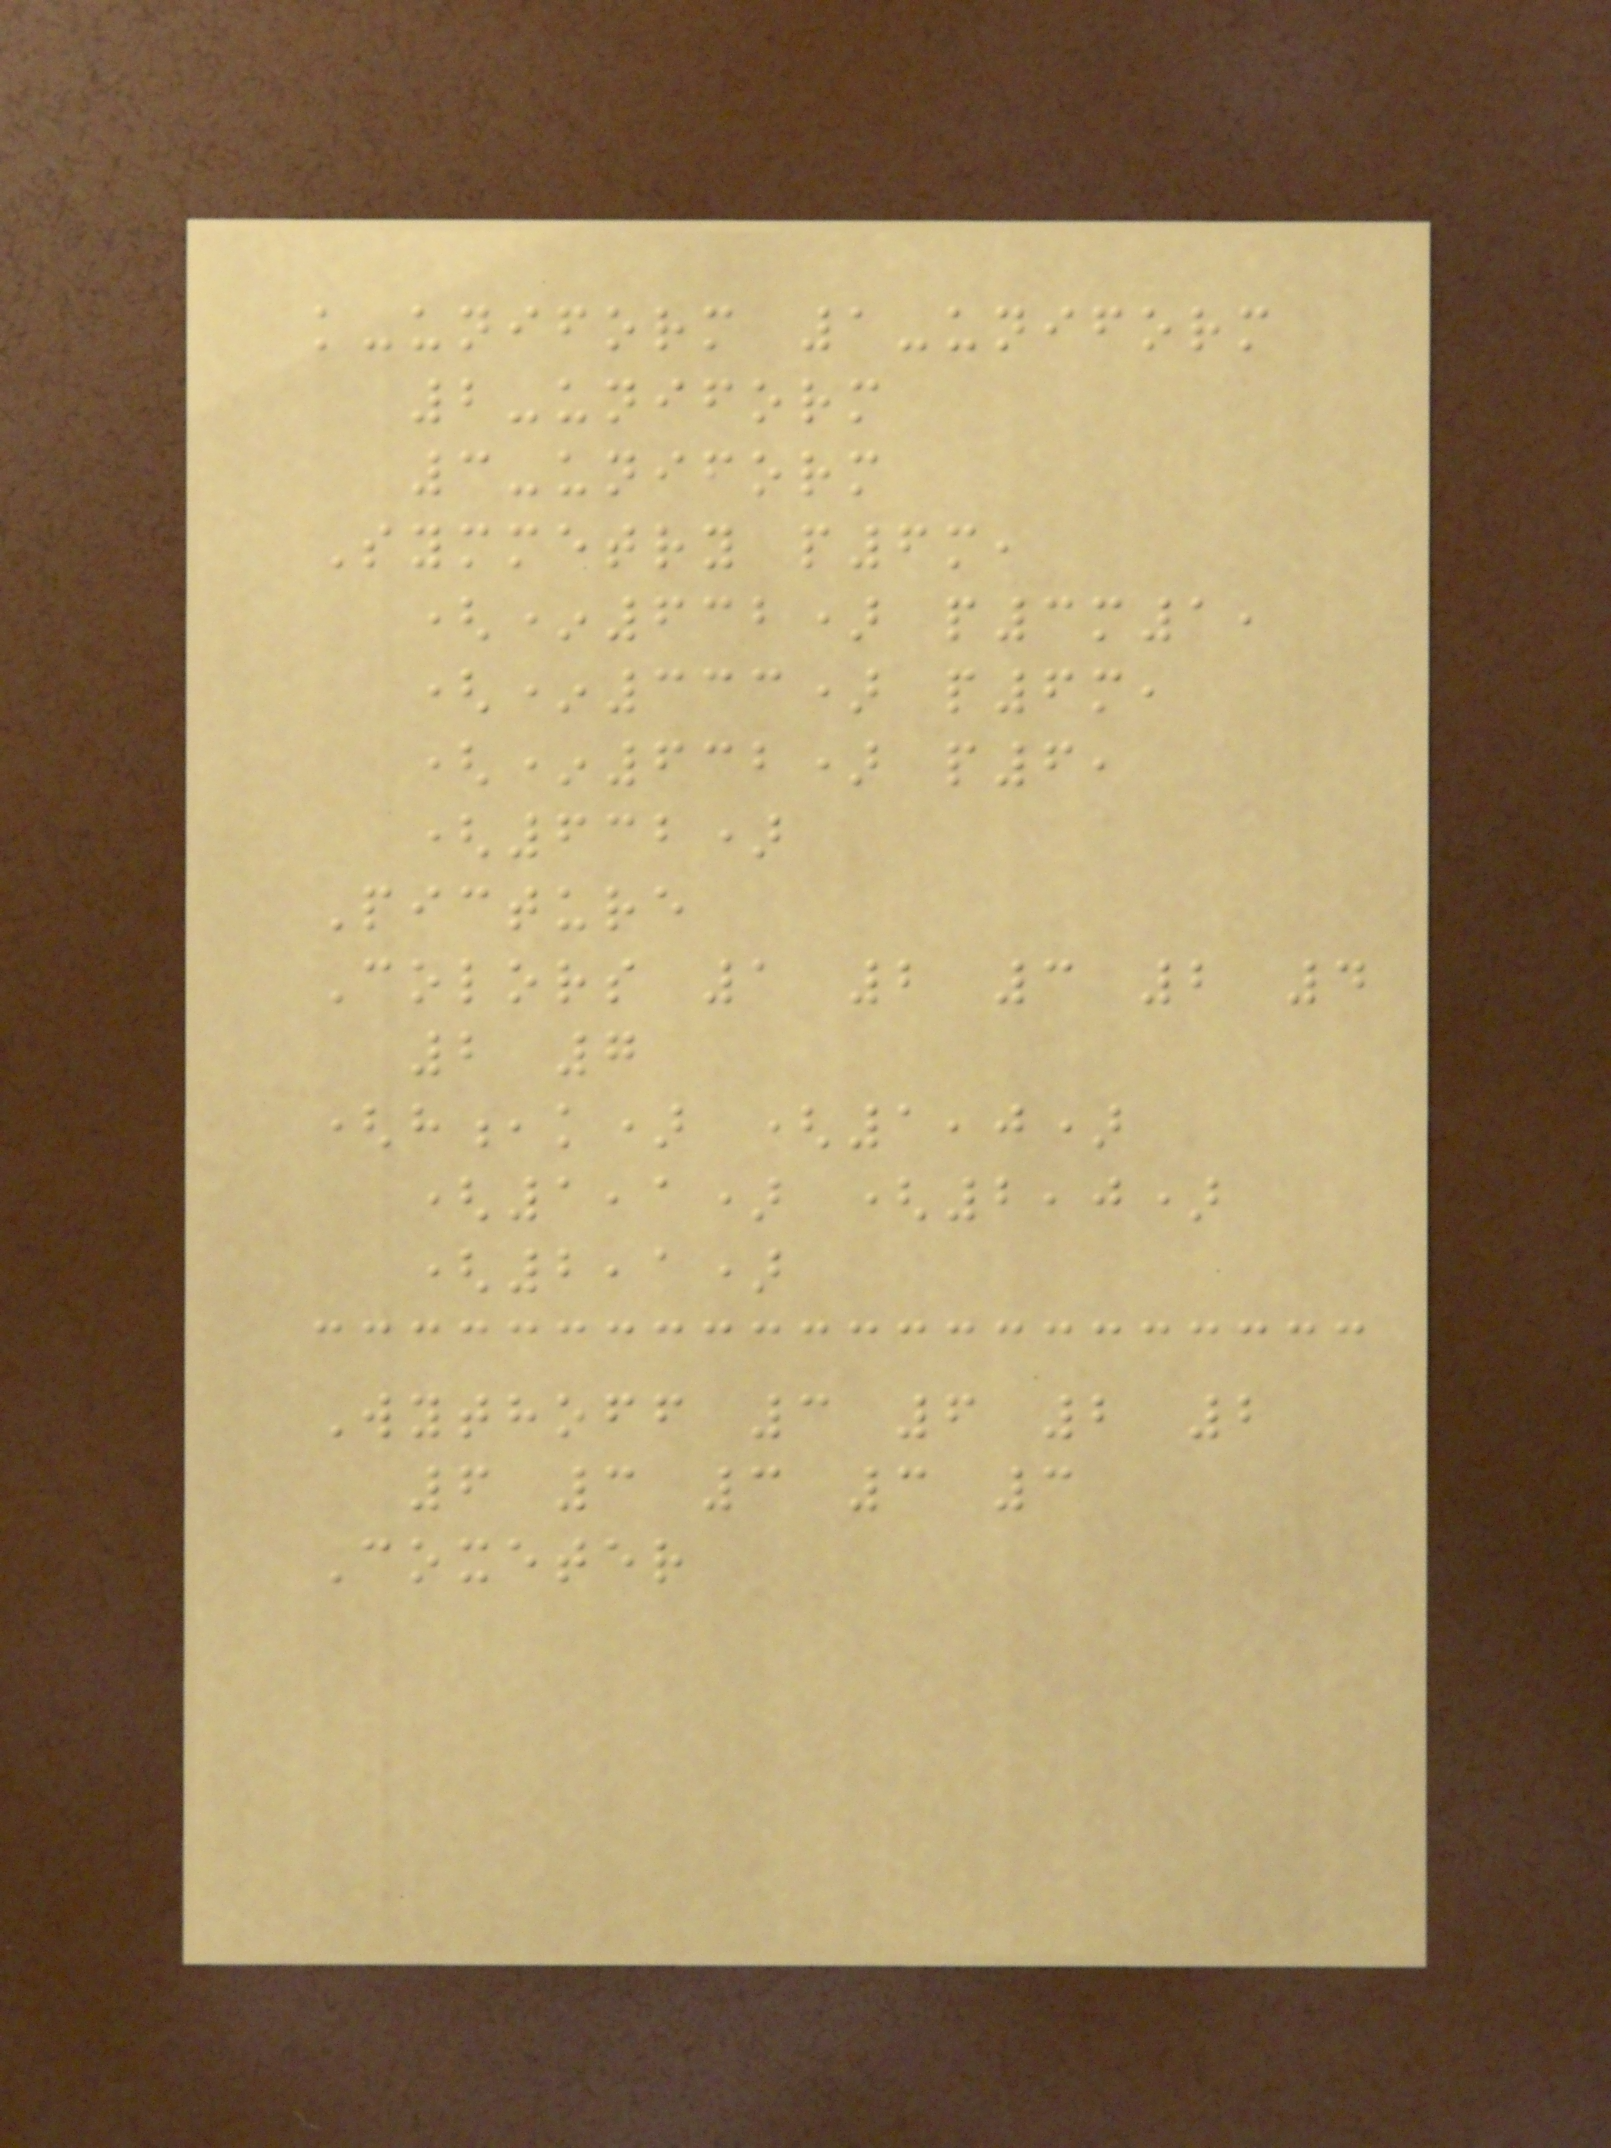k-uniform 1-uniform
2-uniform
3-uniform
Symmetry p6m,
(*632) p3m1,
(*333) p6m,
(*632) p6,
(632)
Picture
Colors 1 2 3 2 4
2 7
(h,k) (1,0)
(1,1) (2,0)
(2,1)
Wythoff 3 6 2 2
6 3 3 3 3
Coxeter
